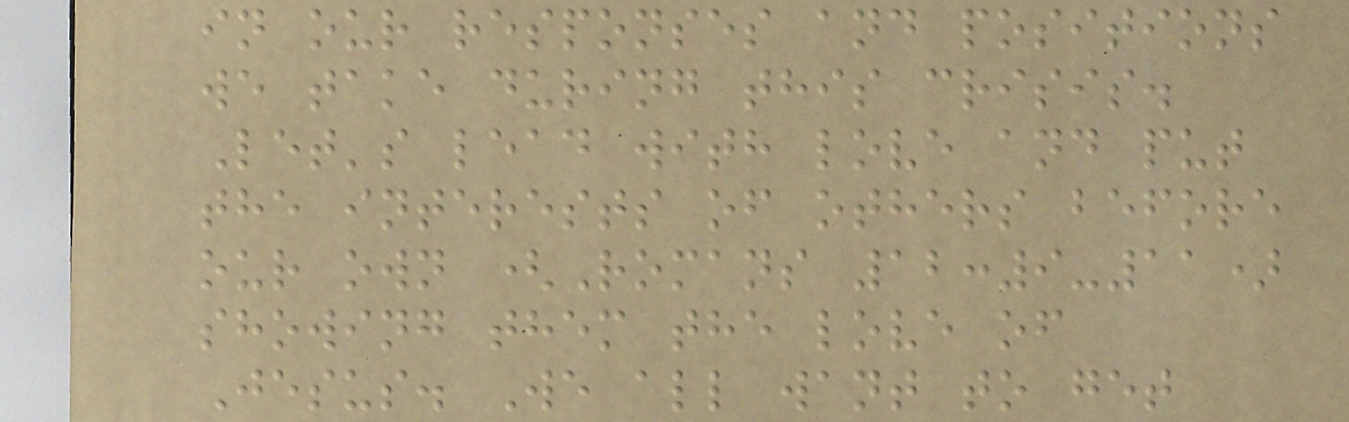in our responses and positions
we take during this crisis.
Let's lead with love and put
the interests of others before
our own (Romans 12:9-11)
showing them the love of
Jesus. We all want to get
